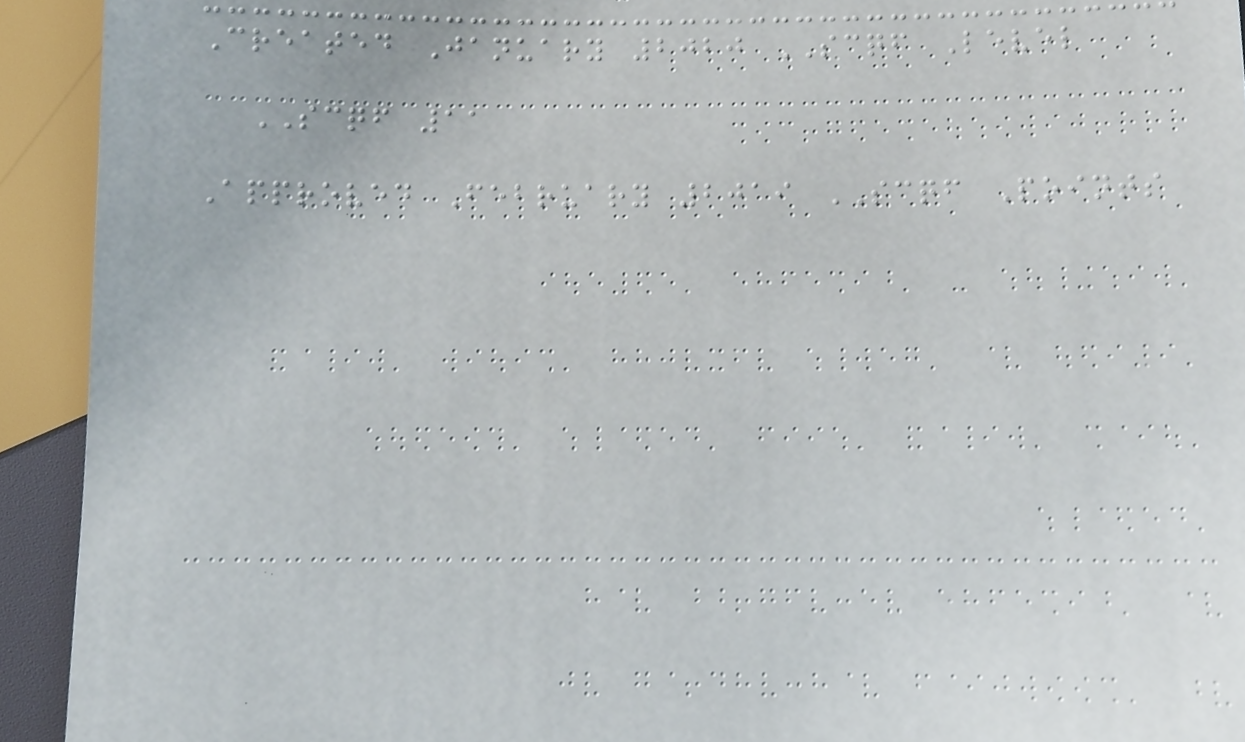Created January 2020 SCQF Level
SCQF 11
Approved February 2019 SCQF Points
